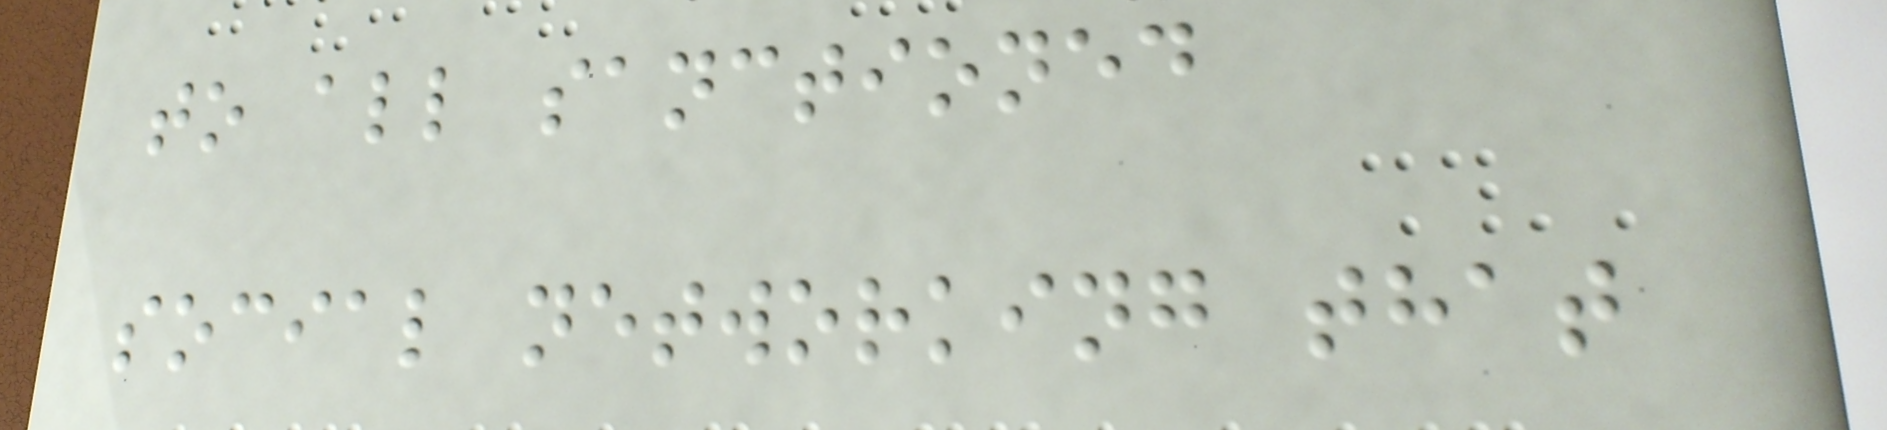to all sanctioned
social networking that
